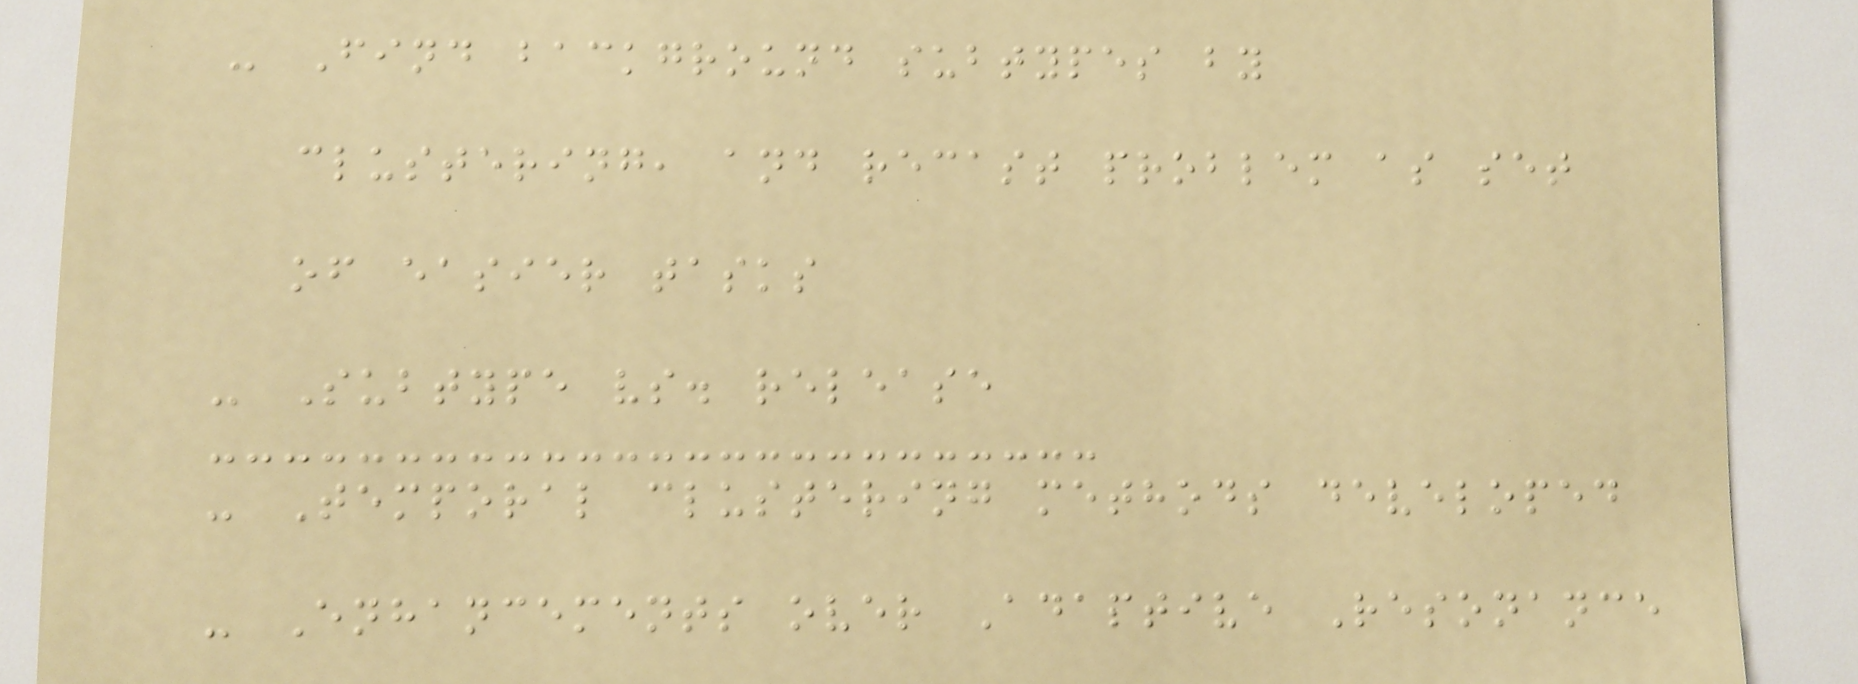- Find background subtypes by
clustering, and recast problem as set
of easier tasks
- Subtype vs. release
- Temporal clustering methods developed
- Enhancements over Adaptive Resonance
